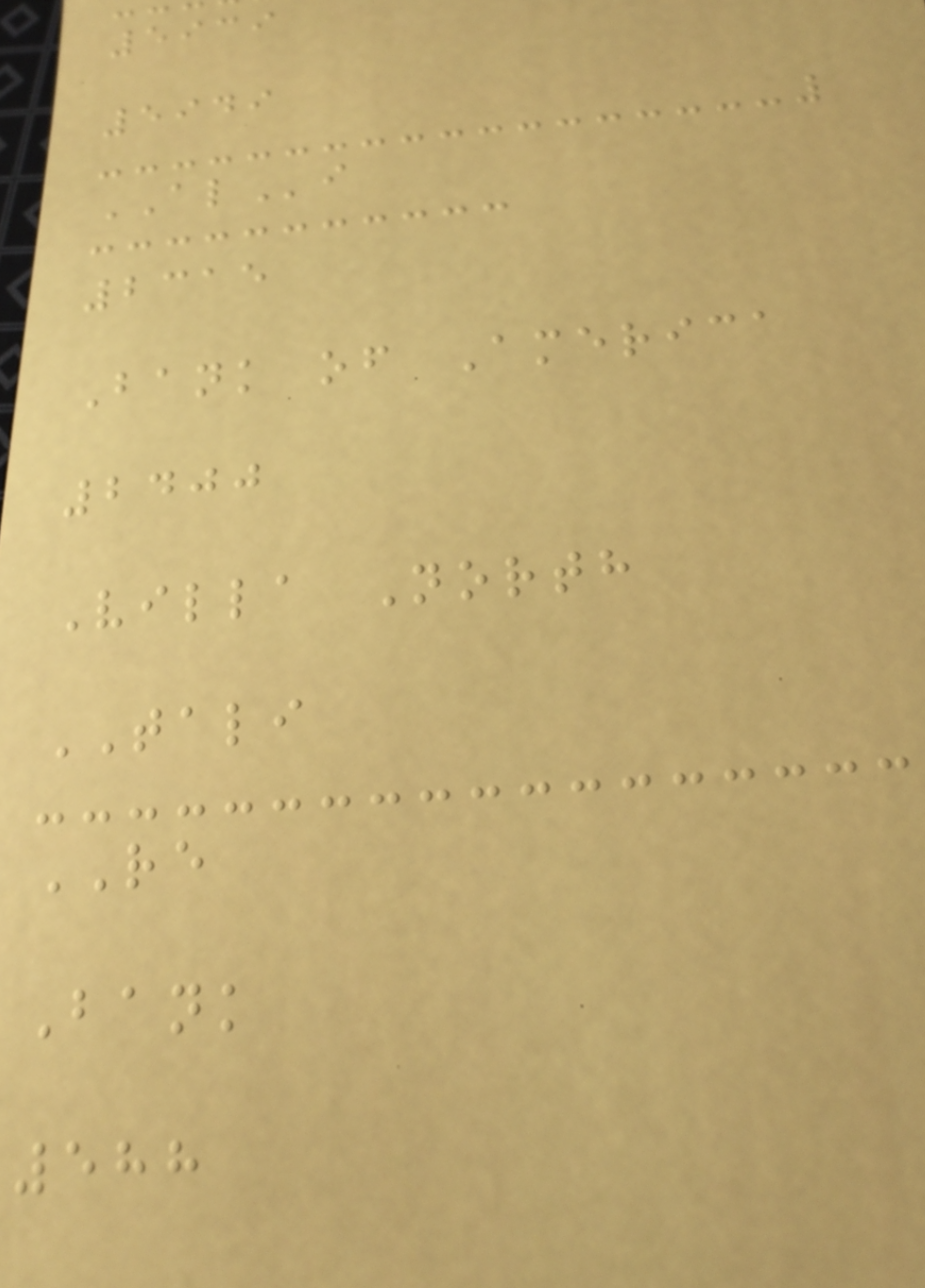5939
5949
ALi
2315
Bank of America
2400
Villa North
TALI
RE
Bank
588
